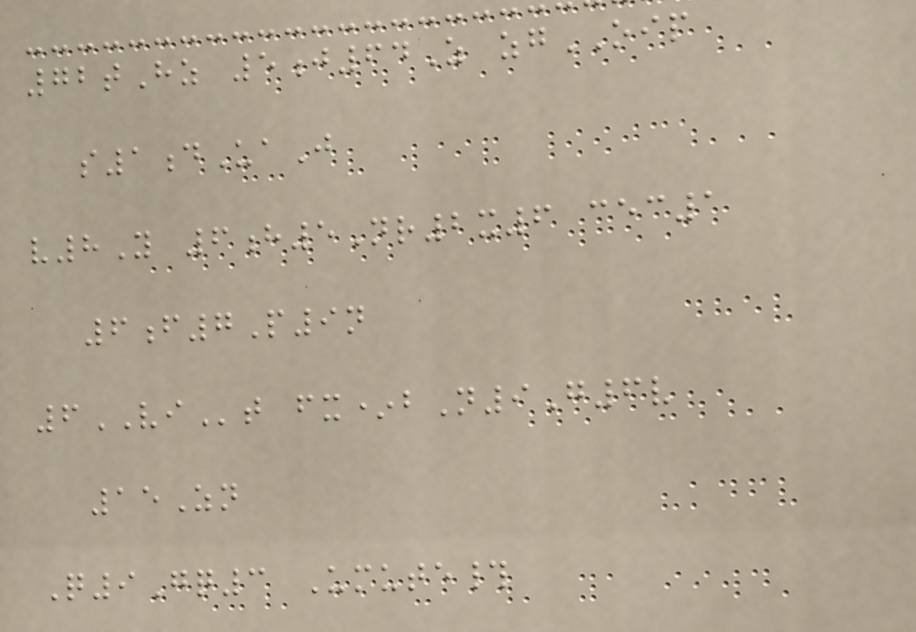72tHz 5j64Z zgOIP
s1dUaJ
v8Y 6h5Nr2x6 cec1
6f7P9n
6VIt fx*bN9G6v
15Zn
Q9Gq3 Umute#
